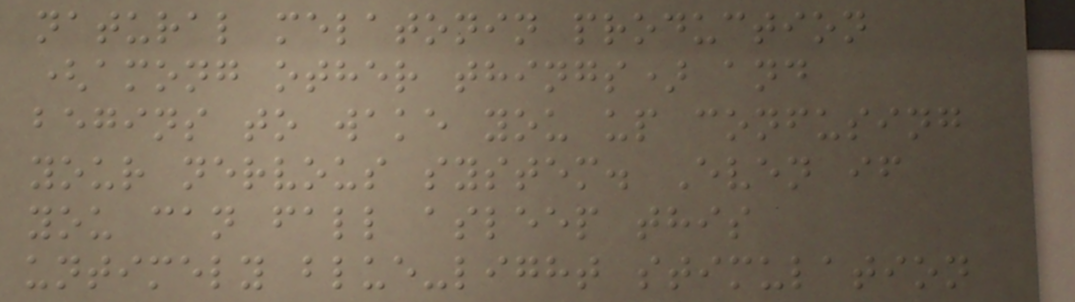natural melatonin production
(among other things) and
begins to wake you up confusing
your nervous system. Even if
you can fall asleep this
untimely blue-light stimulation
